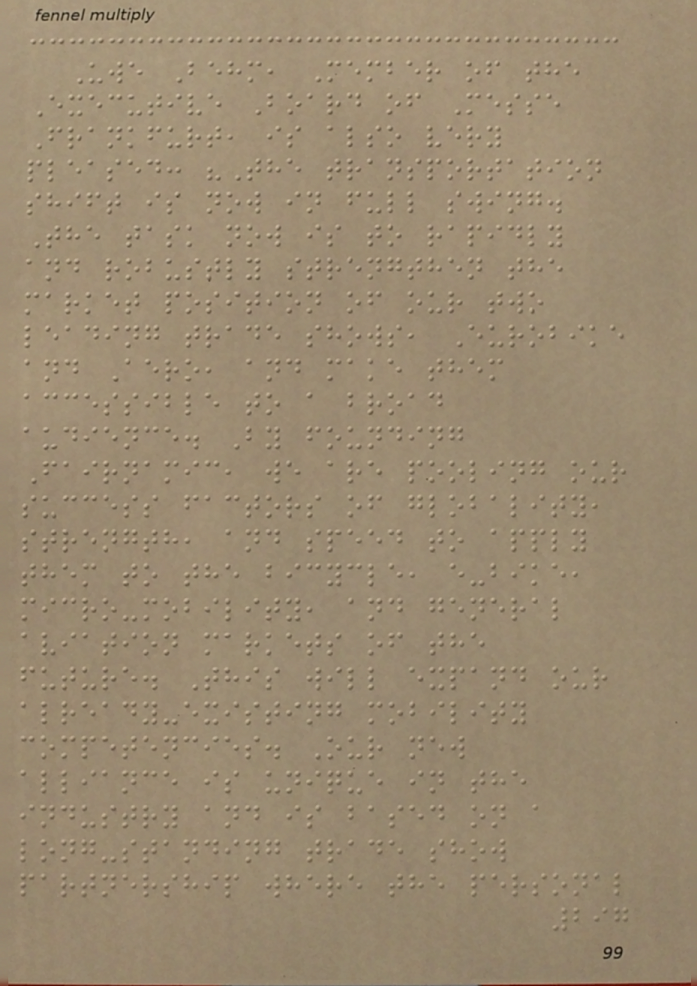Uwe Behm, Member of the
Executive Board of Messe
Frankfurt, is also very
pleased: "The transportation
shift is now in full swing.
The task now is to rapidly
and robustly strengthen the
market position of our two
leading trade shows, Eurobike
and Aero, and make them
accessible to a broad
audience. By founding
Fairnamic, we are pooling our
success factors of globality,
strength, and speed to apply
them to the bicycle, e-bike,
micro-mobility, and general
aviation markets of the
future. This will expand our
already-existing mobility
competencies. Our new
alliance is unique in the
industry and is based on a
long-standing trade show
partnership where the personal
297
